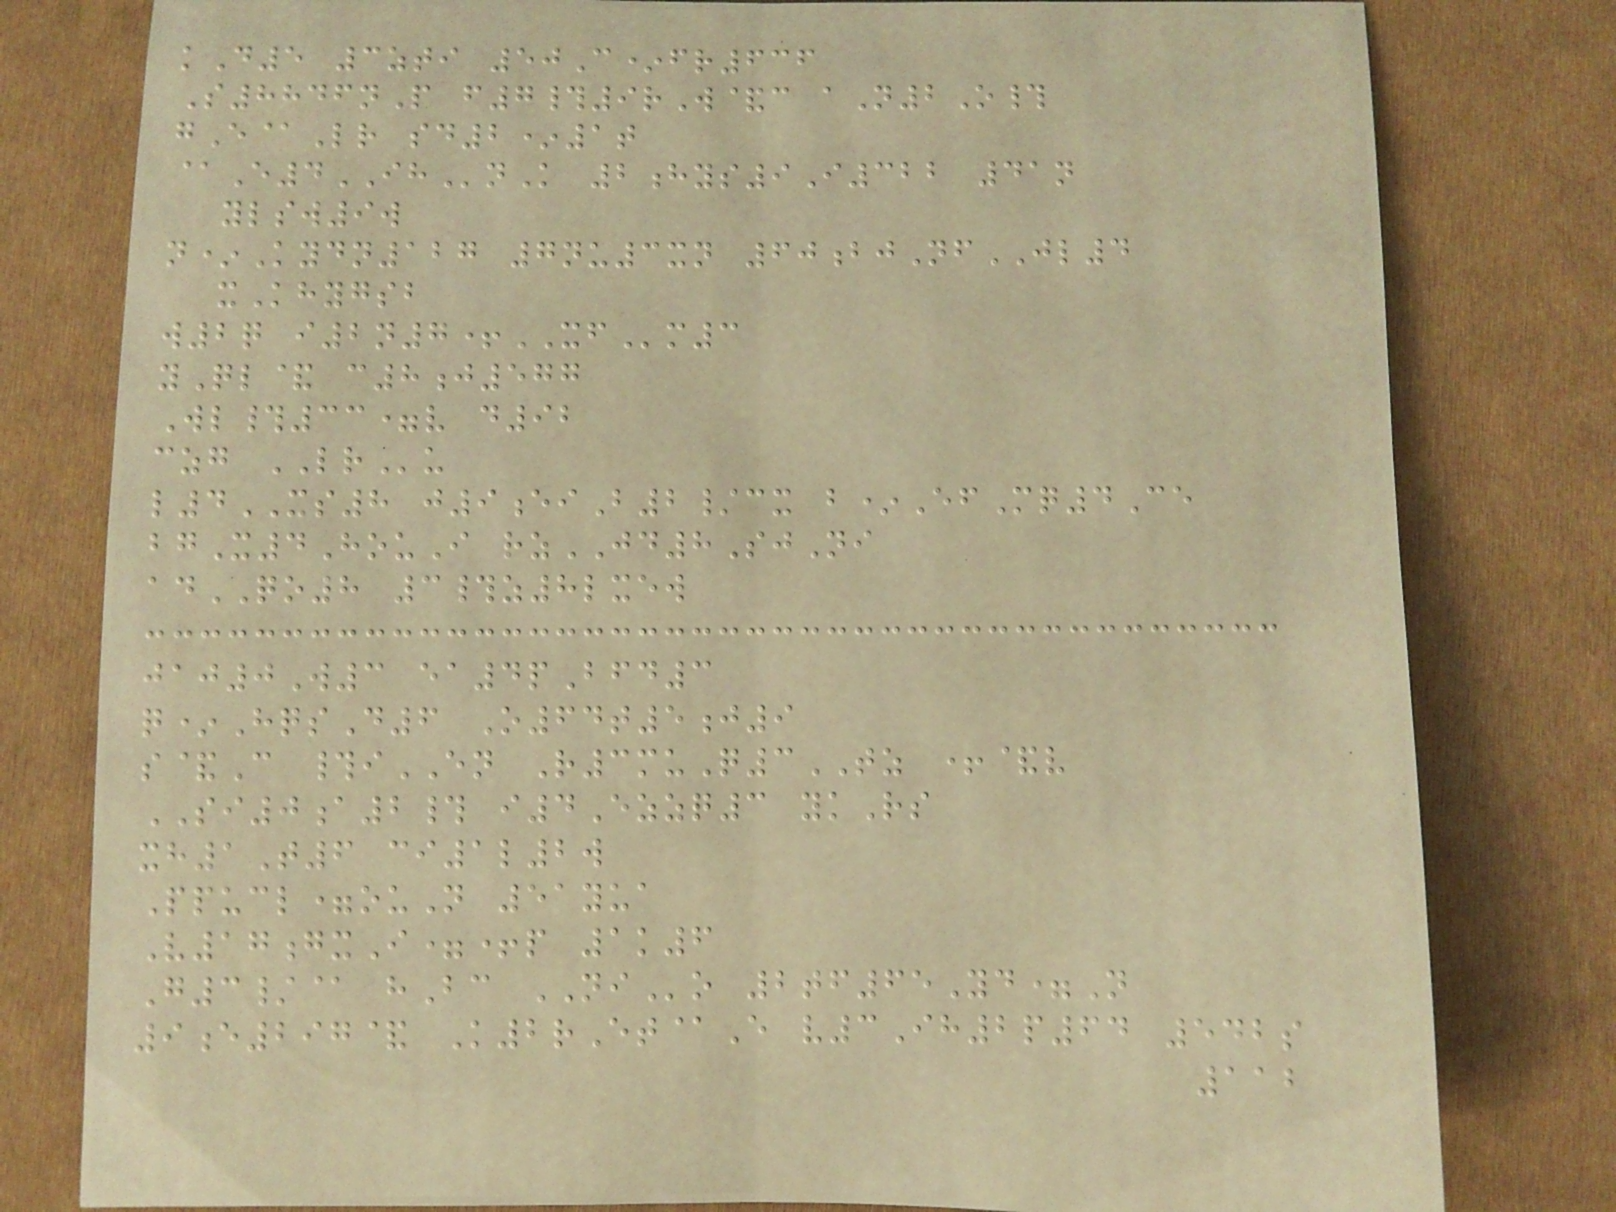kD5 3zti 50C*fr636
S8846nP f7#9rW&c aN2O#
gE@Lr sd2*1t
@E4IHnK 2hys9I322 41n
ylsw9w
n*Kydn127 7nu3xn 60bjNfJL4
xKhygsb
w2q i2n7+XFm3
yQl& c8j577
Wl#33=v d92
czg LRu
l4XS8 j9eiB2/cx b*EfMq4Ce
bgX4HouI rzJD8SjNi
adQO8 3#z8lxew
jaj0W3 ea4pBfd3
q*HqsD6 O64t5j9
s&C #iEN R3muQ3TZ +&v
SI0a2# i4Ezzq3 ykRs
xh1T6 ci1l2w
Ppucl=ouN 51yua
V17gxI=+p 1k6
G3/@ hBc NIo 2tf65Yd=N
9e297& K2rEt@E v3Ih2p64 542s
112
